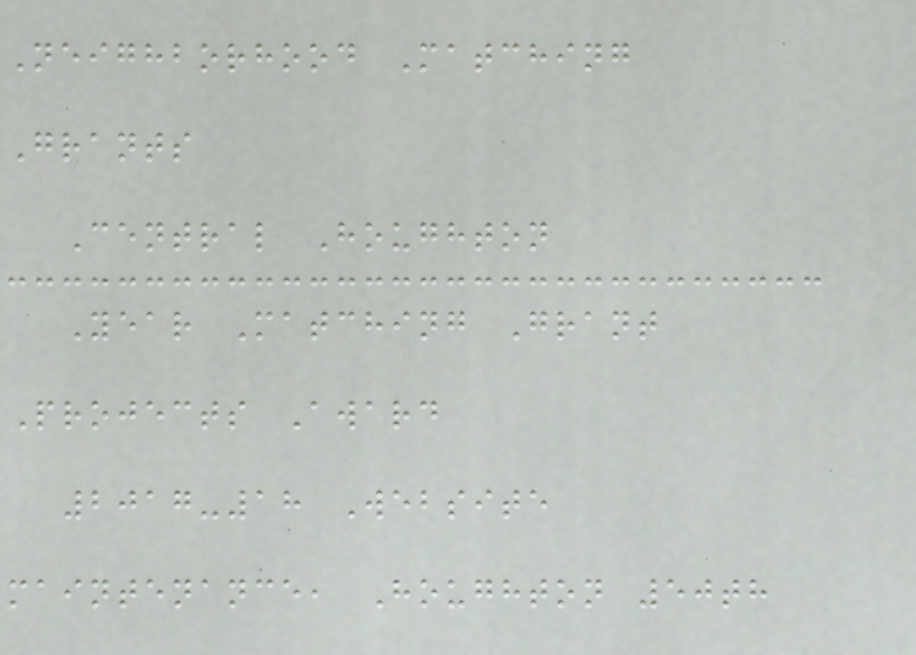Neighborhood Matching
Grants
Central Houghton
Year Matching Grant
Projects Award
2017-18 Website
maintenance, Houghton 50th
